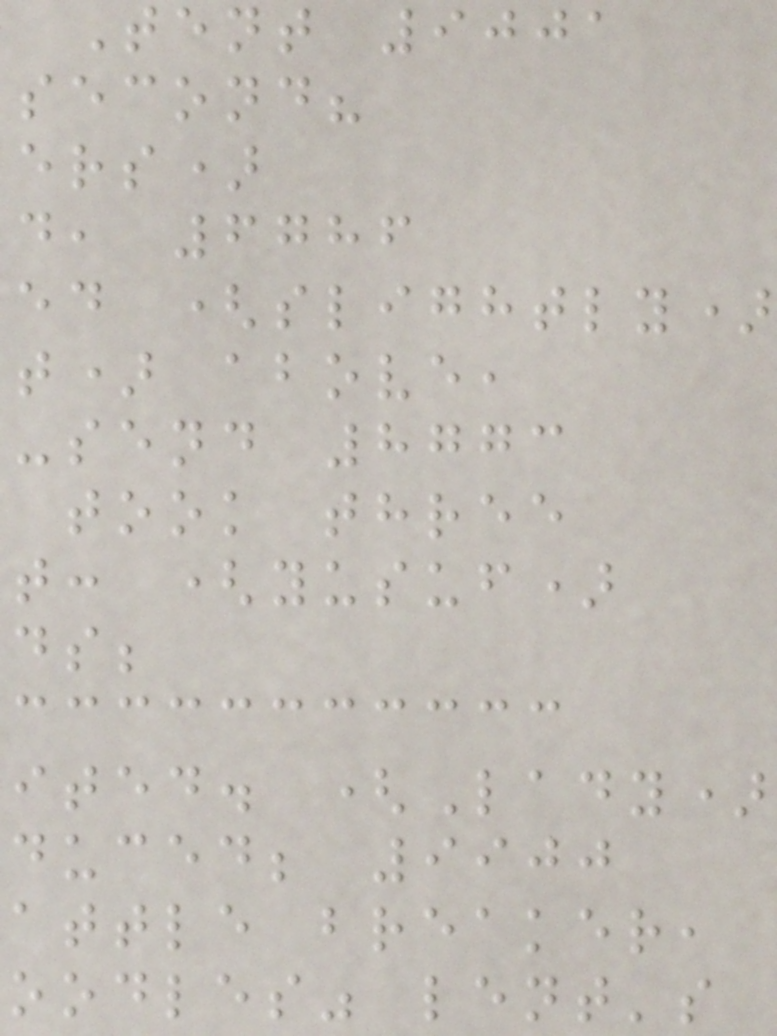Tent 9001
second?
ers)
d, 6786
ed (slightly)
t) above,
-send 8773
took three
t: (yusuf)
ited. (Lady)
duced; 9900
attle breaker,
oodles" lent's
